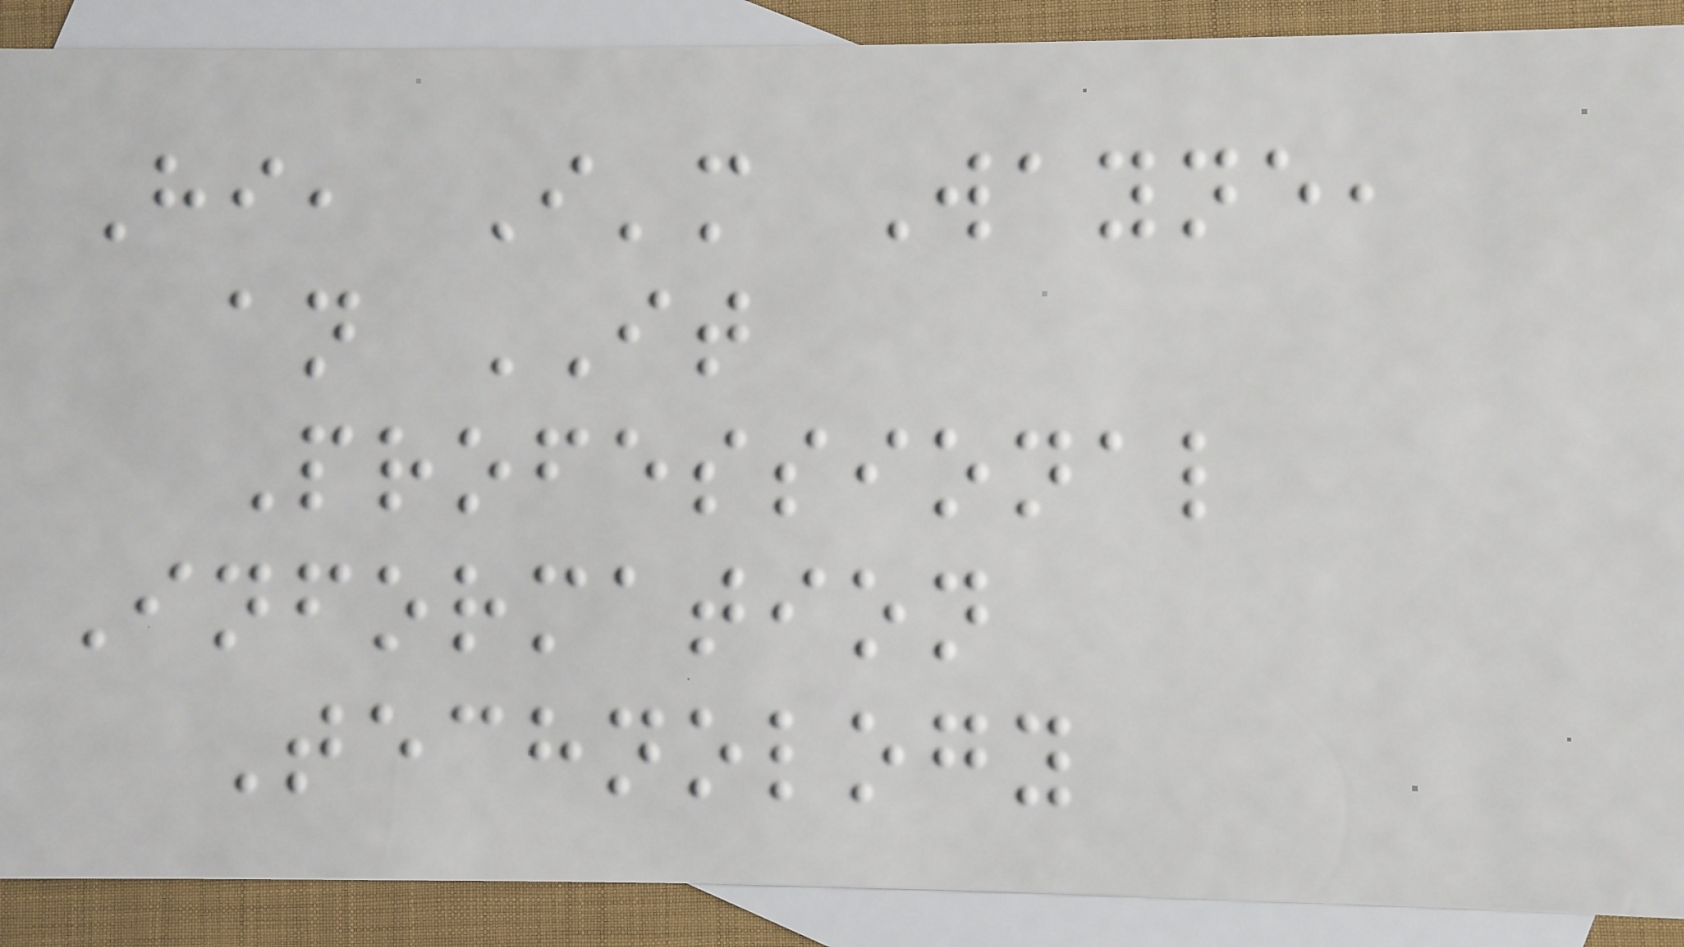Hi, I'm Wayne,
an IT
Professional
Information
Technology
